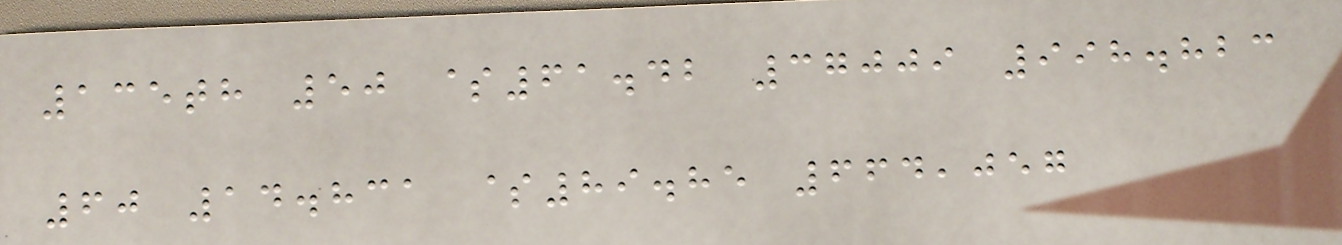135th 50 $61.42 37009 998.823
60 14.831 $89.85 664,057
